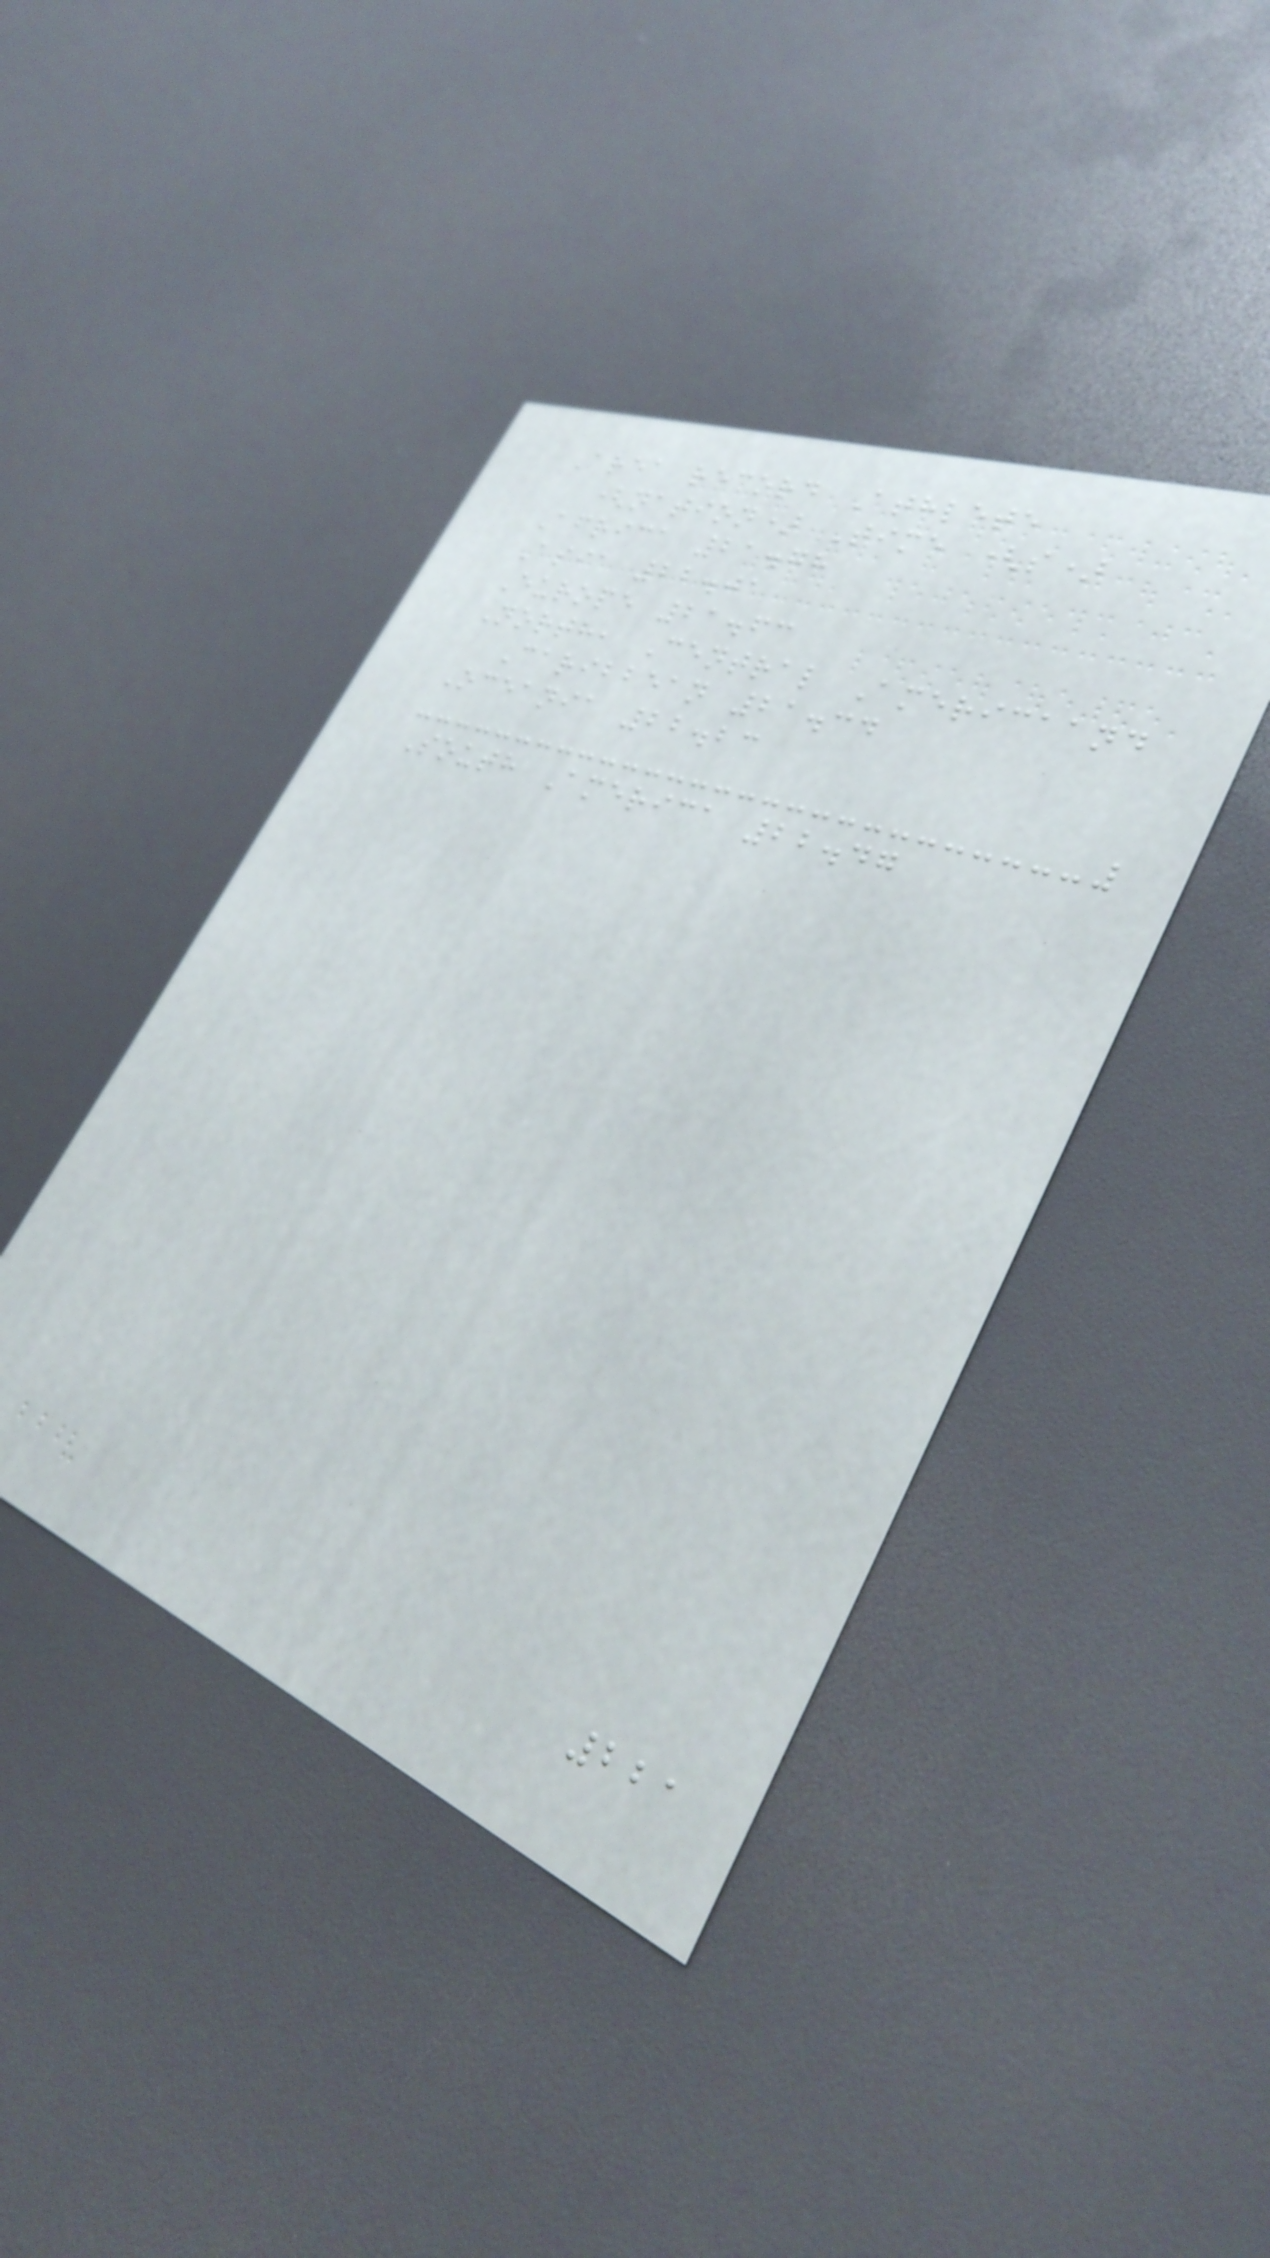Area record Athlete
(nation) Time (s)
Africa 21.78
Asia 22.01
Europe 21.63
North, Central Americaand
Caribbean 21.34
Oceania 22.23
South America 22.47
221
